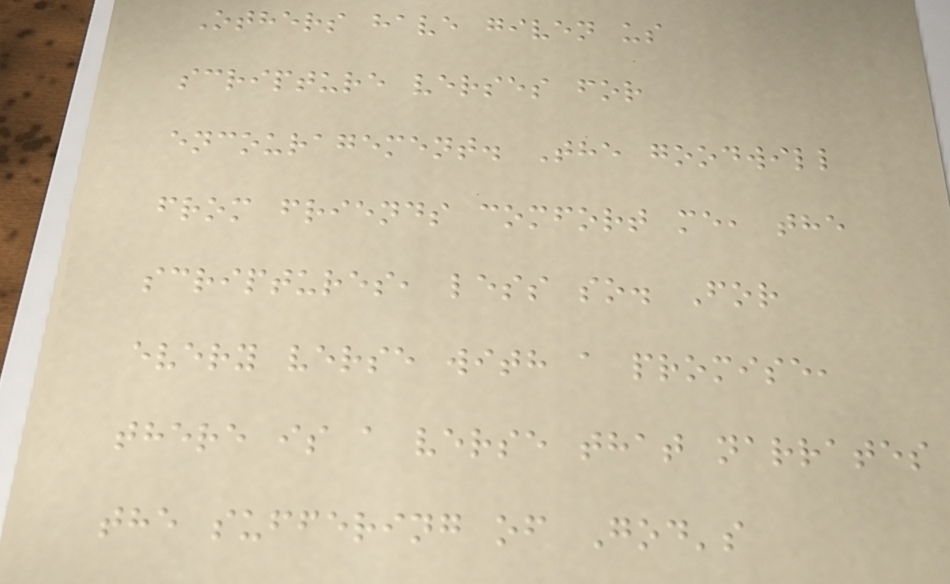Others have given us
scripture verses for
encouragement. The goodwill
from friends comfort me, the
scriptures, less so. For
every verse with a promise,
there is a verse that narrates
the suffering of God's
